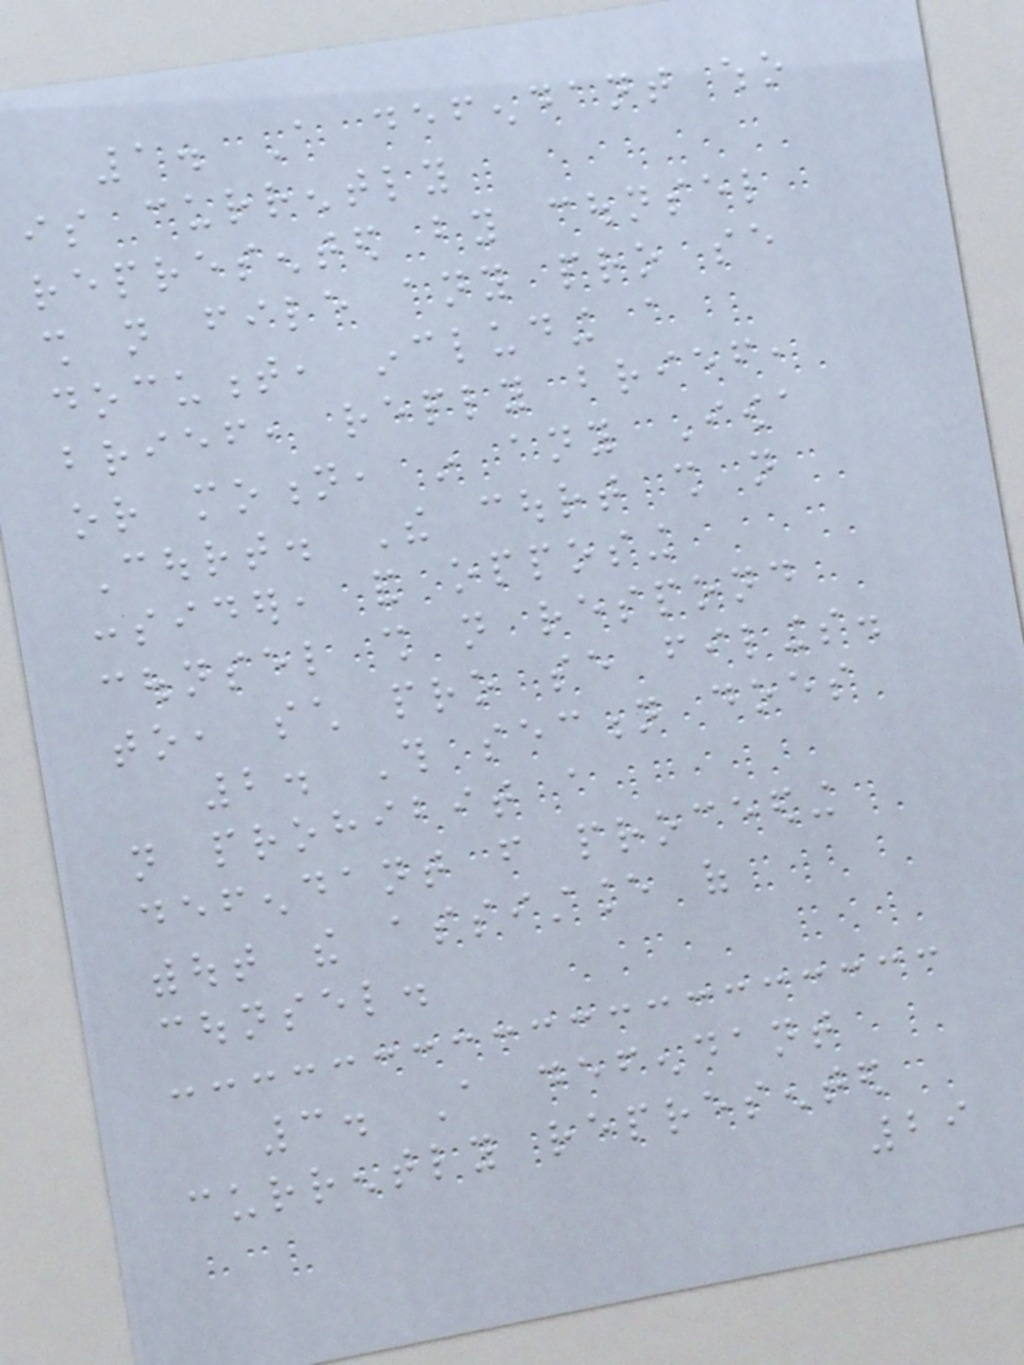1. A defendant who
is currently
represented by counsel
shall not file any pro se
document, including a
brief, reply brief,
or motion, in any Iowa
Court. The court shall not
consider, and opposing
counsel shall not respond
to, such pro se filings.
2. This section does
not prohibit a
defendant from proceeding
without the assistance of
counsel.
3. A defendant
currently represented
29
